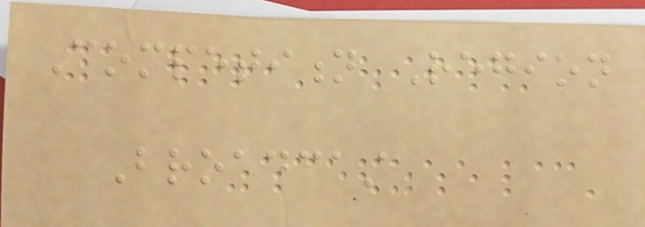Competition Region
Broadcast
